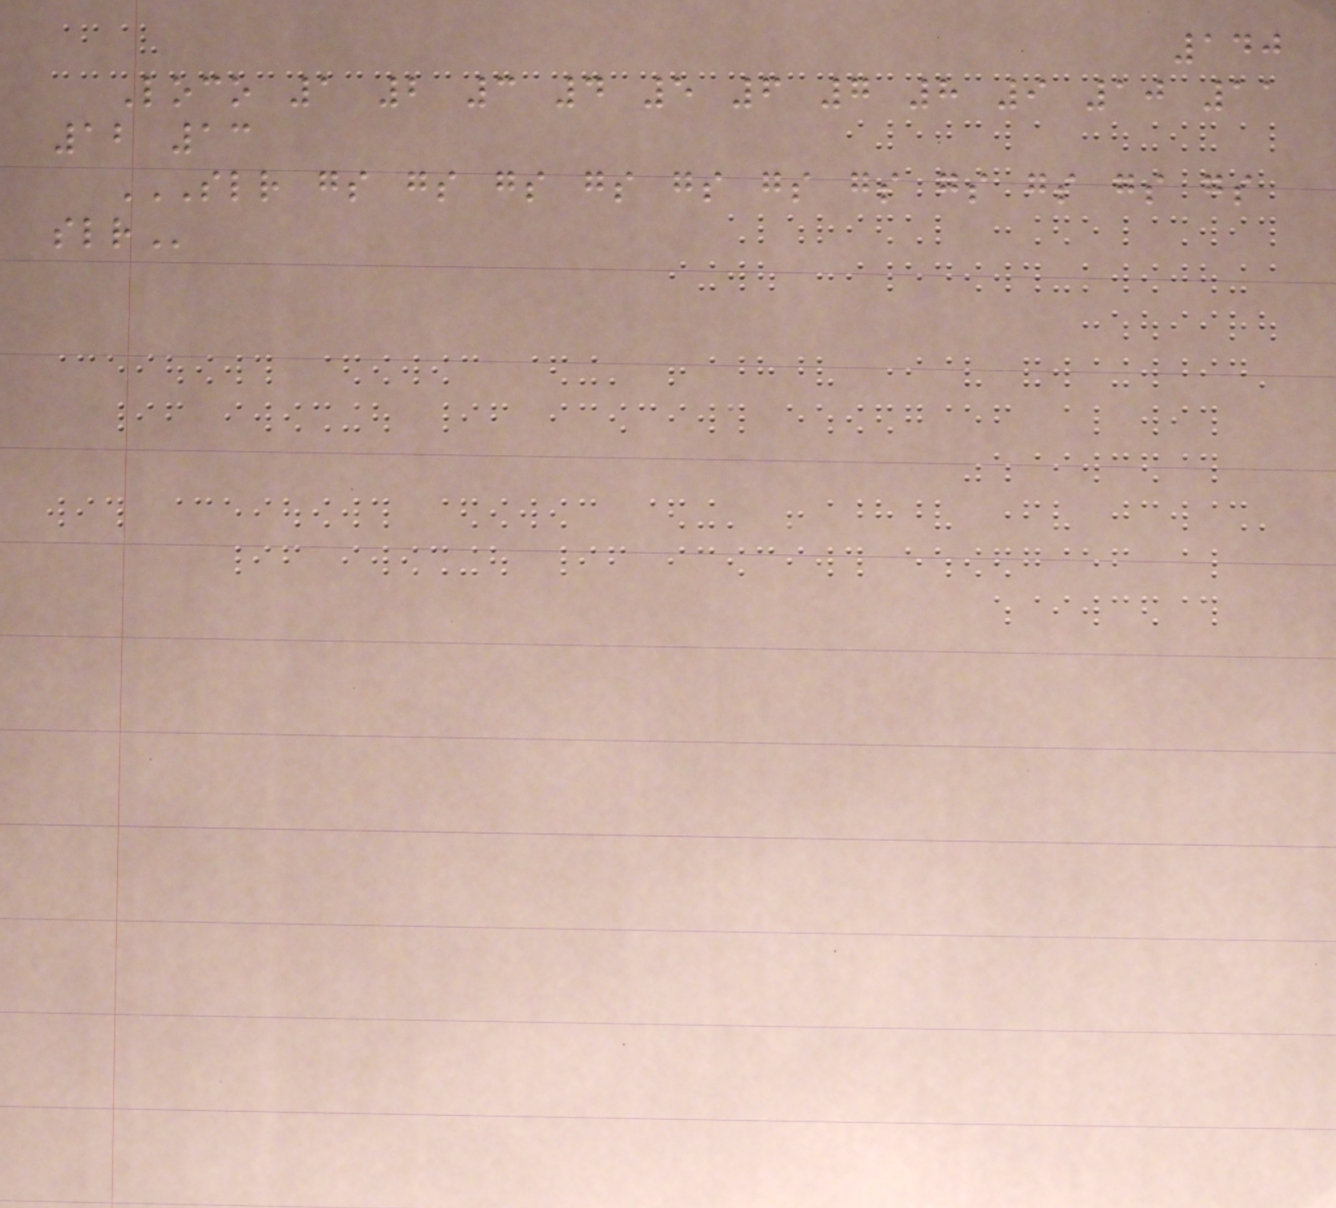140
Loco 1 2 3 4 5 6 7 8 9 10 11
12 13
SLR GS GS GS GS GS GS GS GS GS GS GS
SLR
